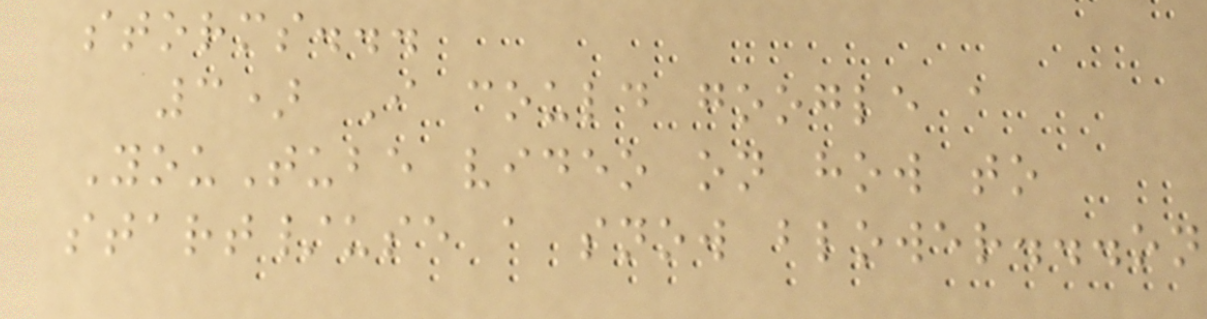storms...
3) I could google a
YouTube video on how to
start/use a snow blower...on
